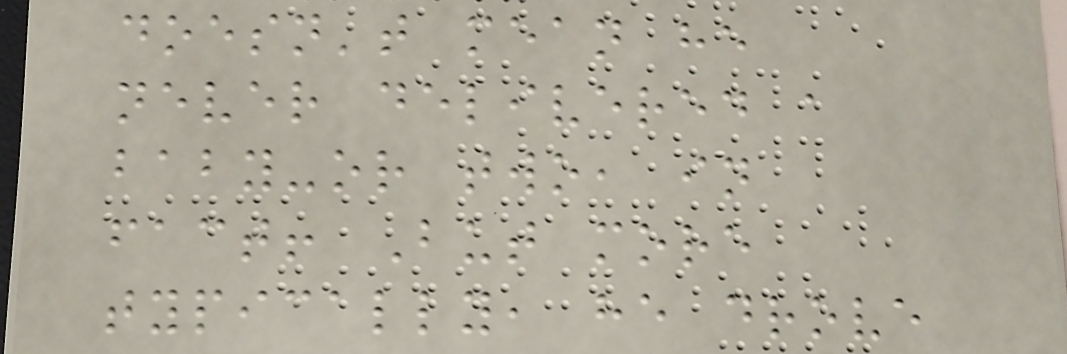doesn't mean he
never delivered a
baby-or two, in
fact! But more
typically, he drove
